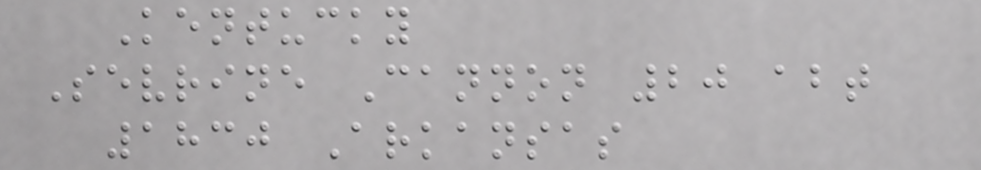Kentucky
Sevrine Cannon 20 abt
1830 Arkansas
